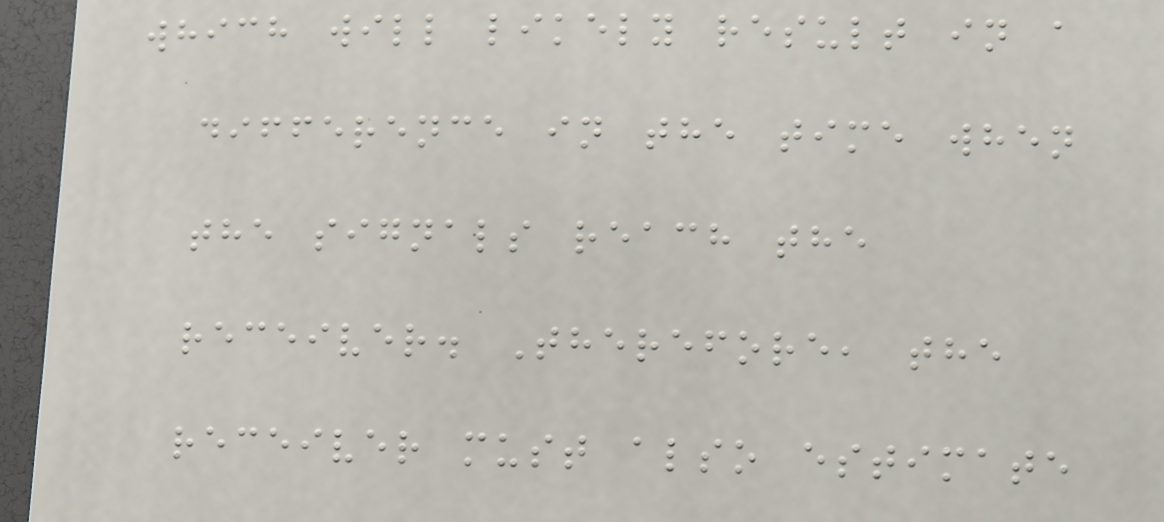which will likely result in a
difference in the time when
the signals reach the
receiver. Therefore, the
receiver must also estimate
